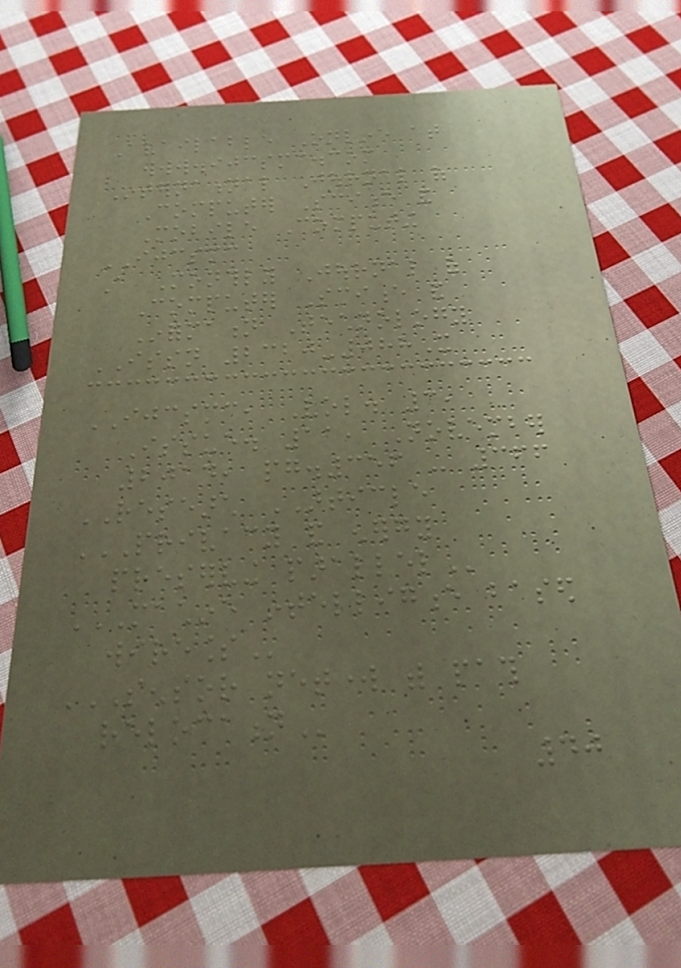Available Online at
www.ijcsmc.com
International Journal of
Computer Science and
Mobile Computing
IJCSMC
A Monthly Journal of
Computer Science and
Information Technology
ISSN 2320-088X
IJCSMC, Vol. 3,
Issue. 11, November
2014, pg.356 - 366
RESEARCH ARTICLE
PRIVACY AND ENERGY
PRESERVING PARALLEL
MACHINE INTELLIGENCE BASED
WIRELESS
SENSOR NETWORK WITH PATH
RELOCATION
40
